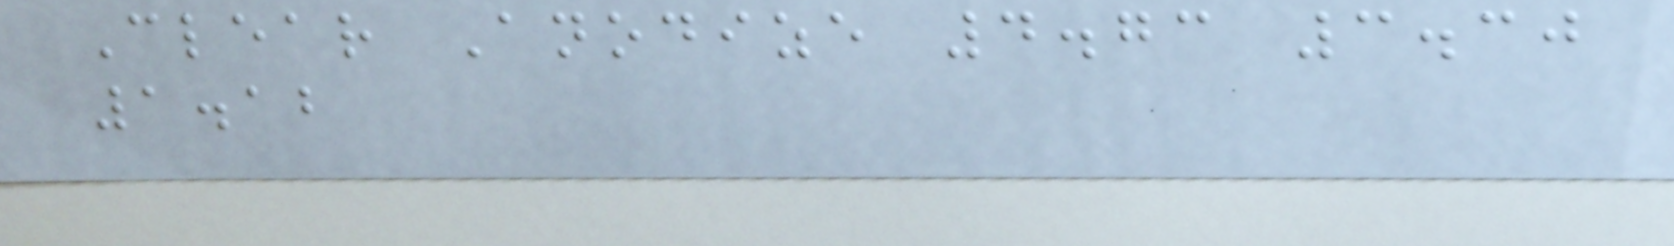Clear Anodize 4.73 3.30
1.12
